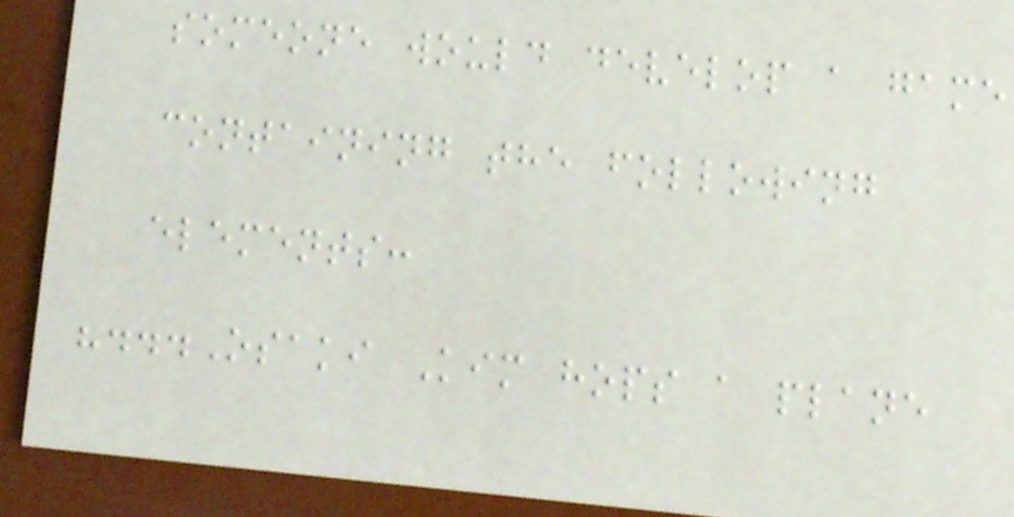someone would develop a game
containing the following
elements:
"...Osaki Kim hops a plane
